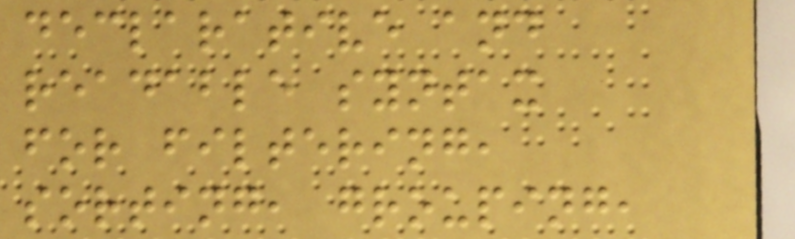declarative and
readable syntax
for filtering,
sorting, grouping,
